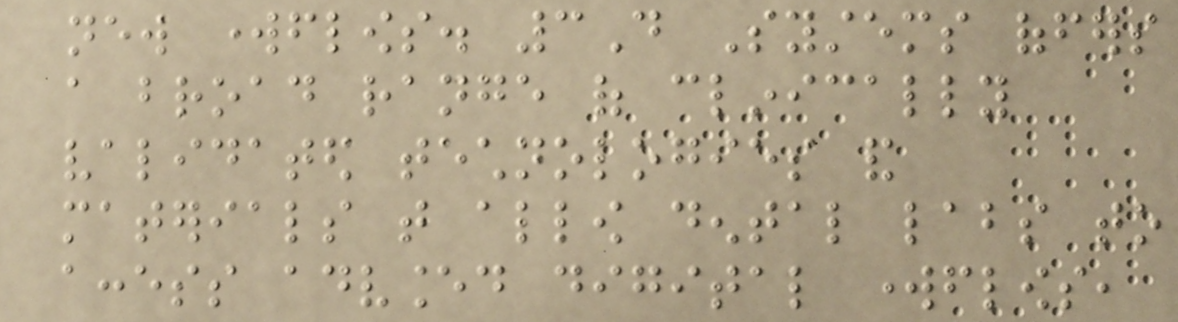new workflows. 3D Systems offers
a broad range of clinically
validated technologies and
materials that allow dental labs to
access advanced digital workflows,
